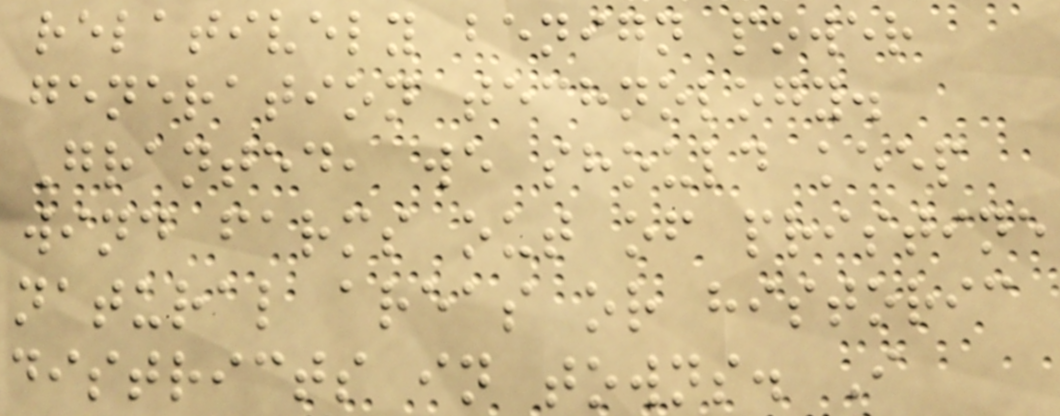relatively benign power
generation technology.
Granted, we should keep
wind farms out of pristine
natural areas or historic
districts in towns. I
